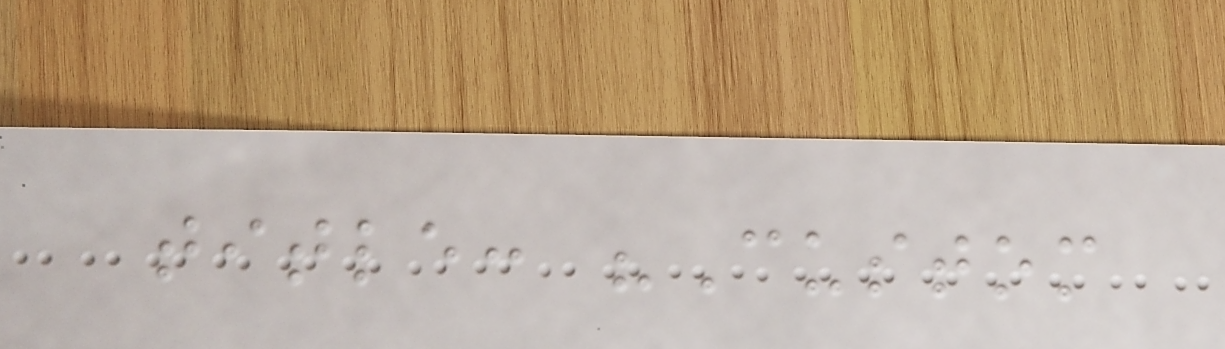title: "Custom
